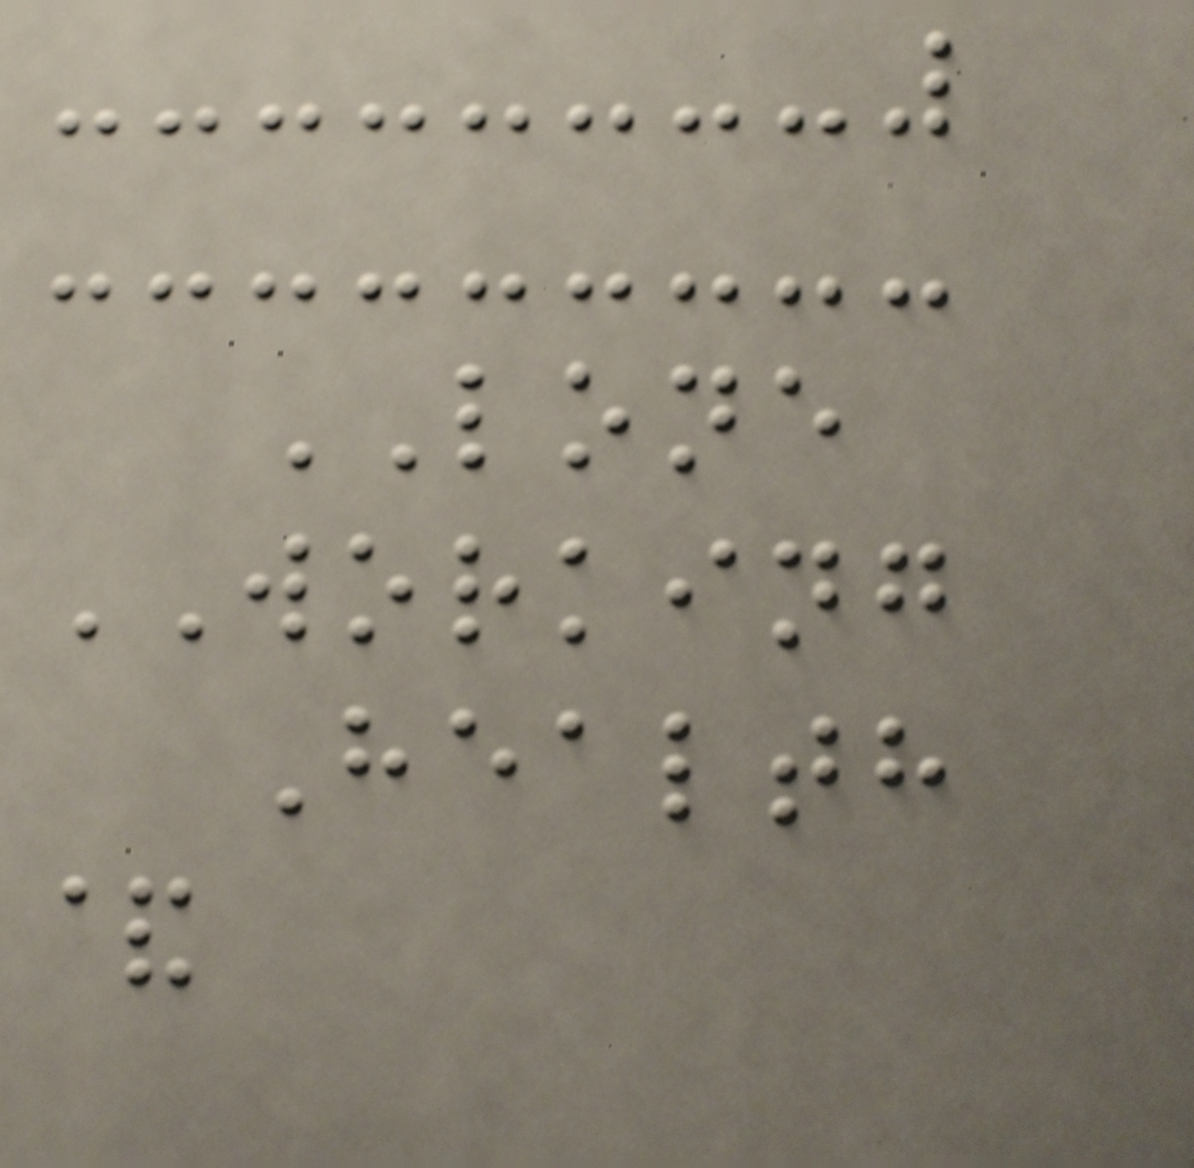LONE
WORKING
Health
&
